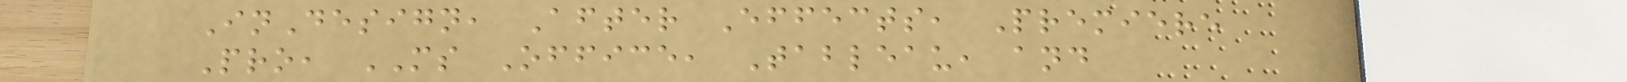InDesign, After Effects, Premiere
Pro, MS Office, Tableau, and
